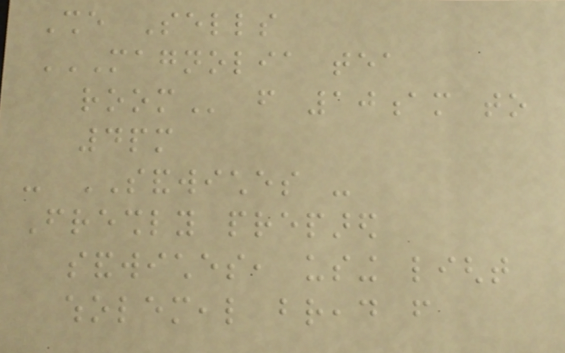She Sells
MAGNOLIA TEA
ROOM from 10am to
4pm
- SANDWICHES -
Freshly prepared
sandwiches, using light
wholemeal bread from
